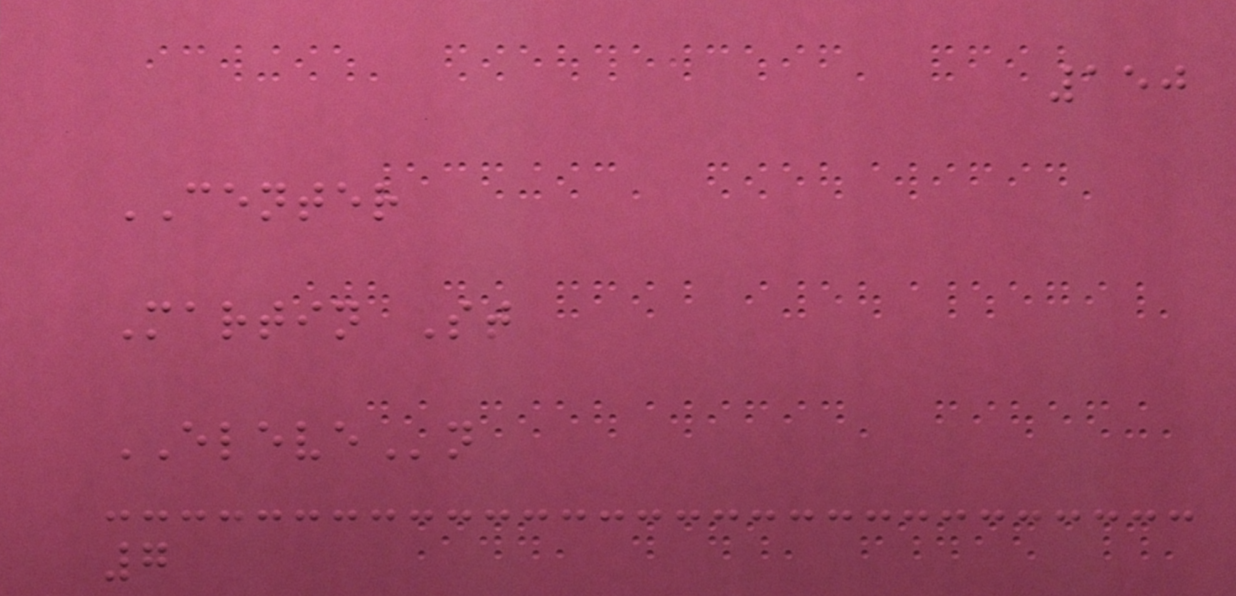150
CENTER
Martin St
ELEVEn
7
